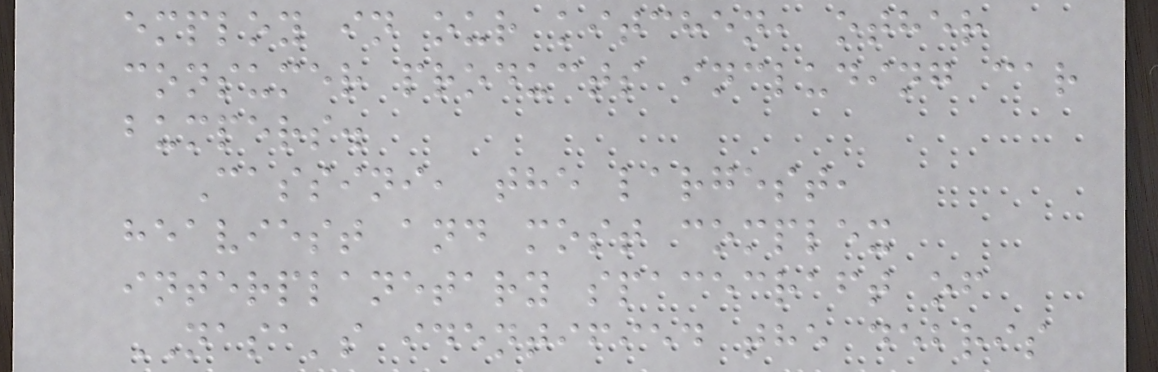employ in our kitchen, other
consumer products including car
bumpers.
Cassini, the largest,
heaviest and most complex
interplanetary spacecraft of
NASA's identified the debris
